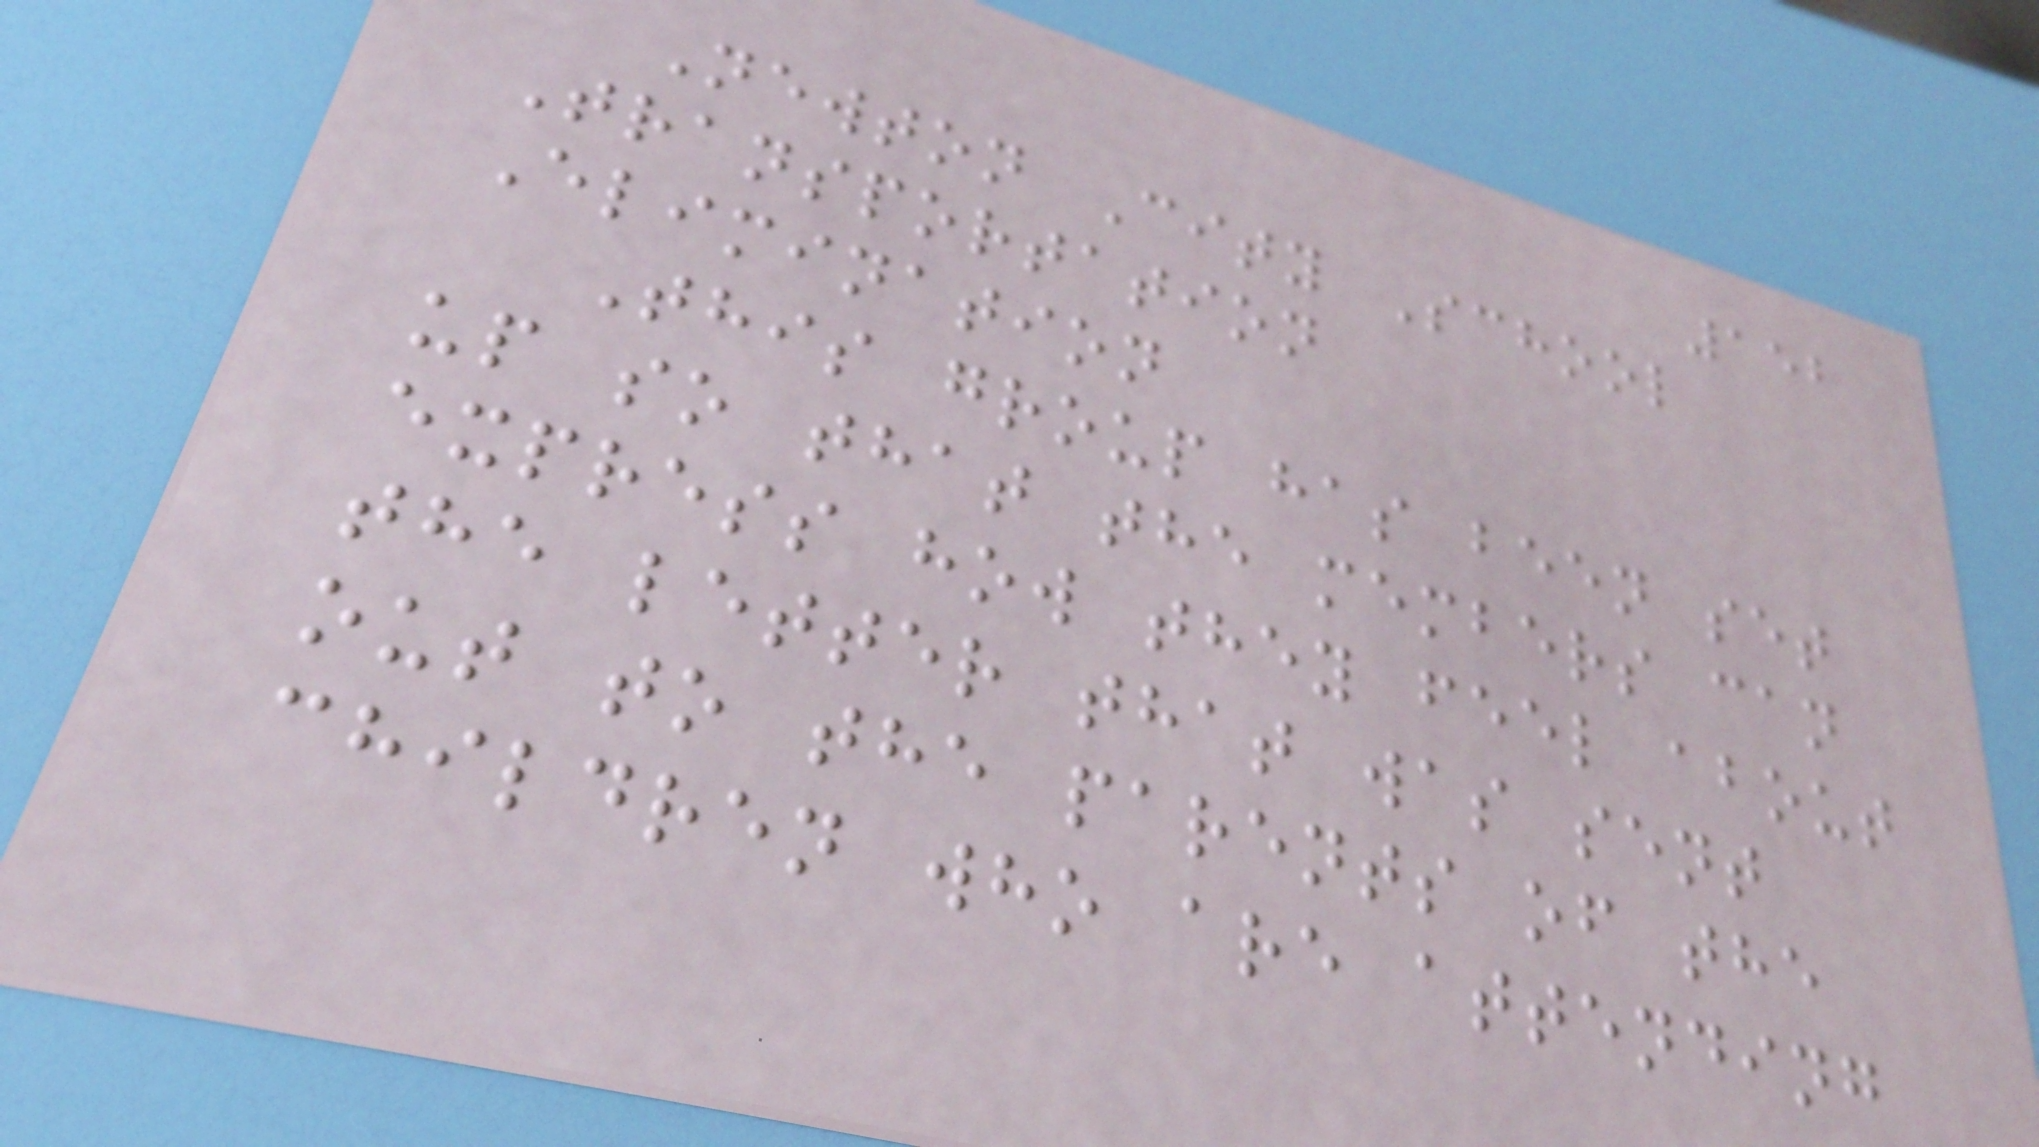152
Newton City School
Transportation
Elimination
This group has been set
up so that the members can
express how they feel about
the letter that was sent
out to the parents of the
children who are attending
